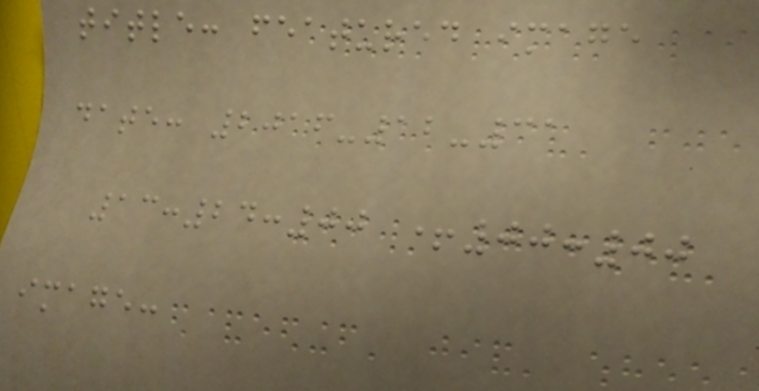title: featured image
date: 2016-12-31
13:24:00 +00:00
image:
